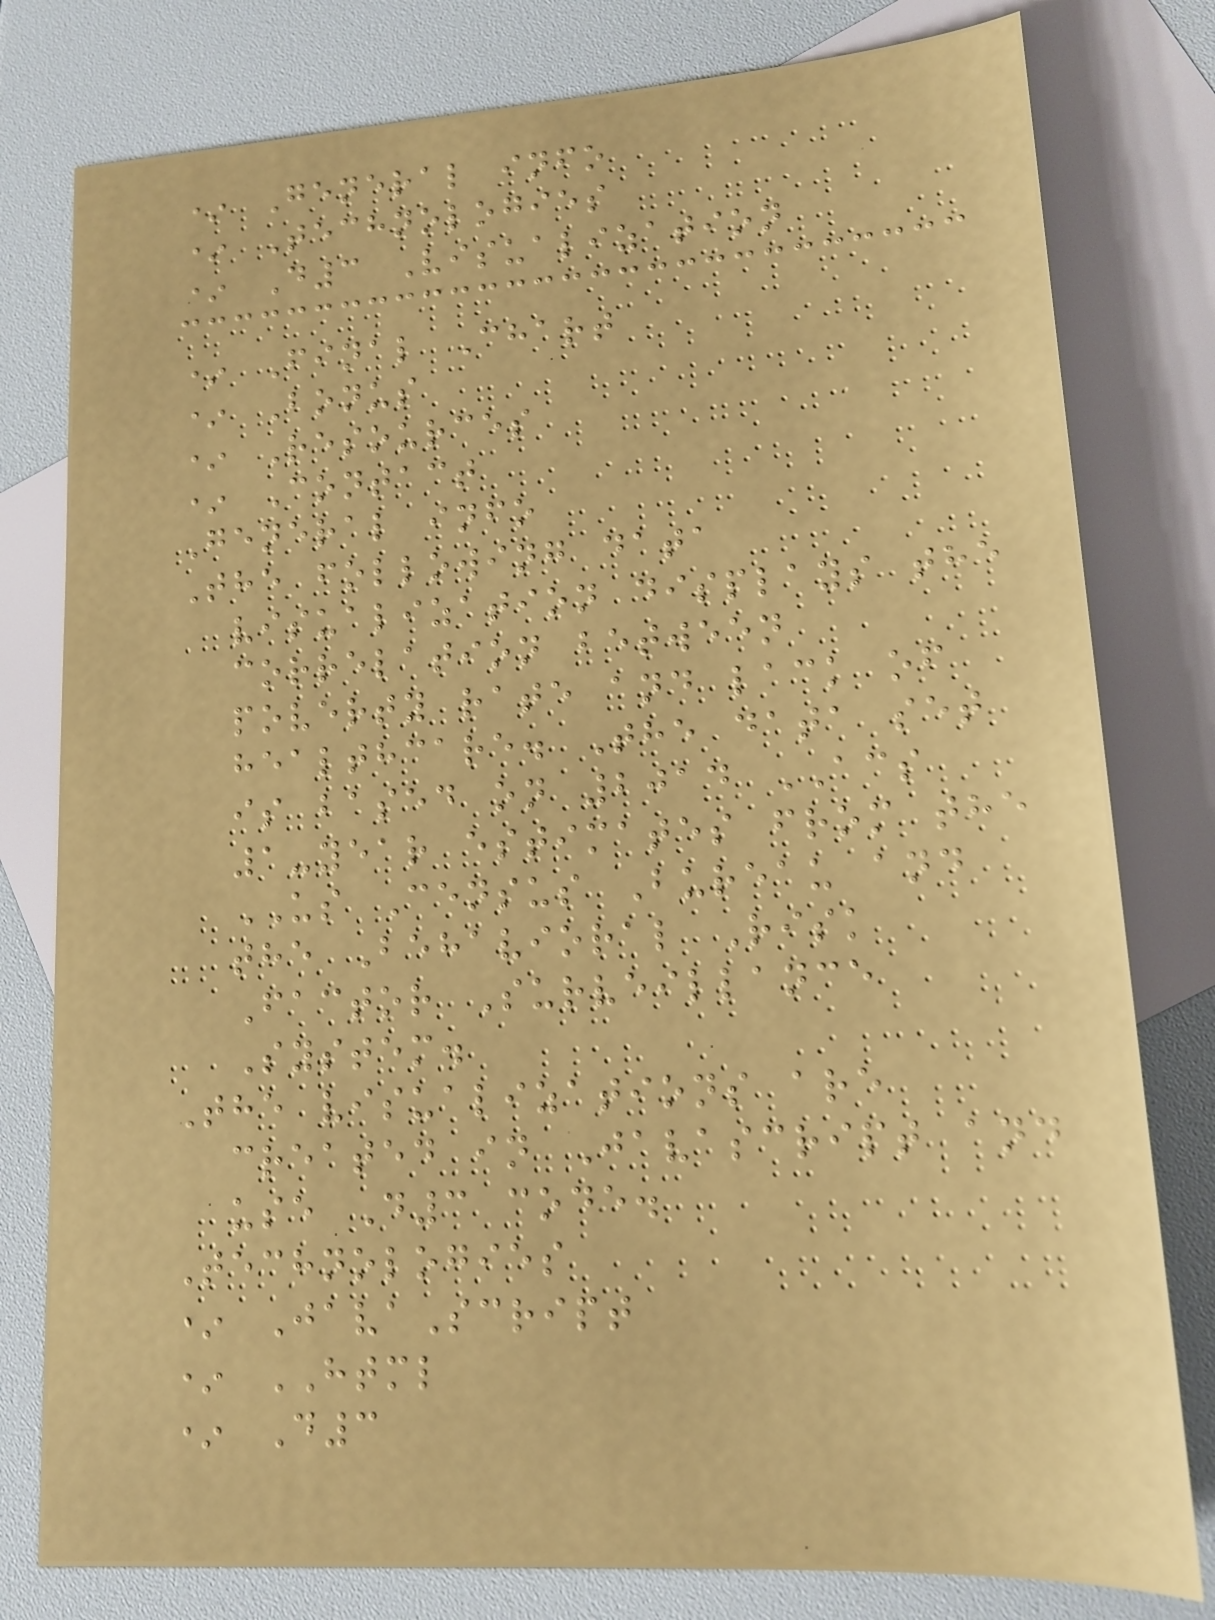* General info
* Technologies
* D3 Visualization
* Final Chart
* Bonus
* Resources
* Contact
General info
The following data
visualization displays the
correlation between
poverty rate and lack of
healthcare. The data set
is based on 2014 ACS
1-year estimates from the
US Census Bureau and
the Behavioral Risk
Factor Surveillance
System.
The visualizations are
created in Javascript and
use D3 code.
Technologies
* JavaScript
* HTML
* D3
